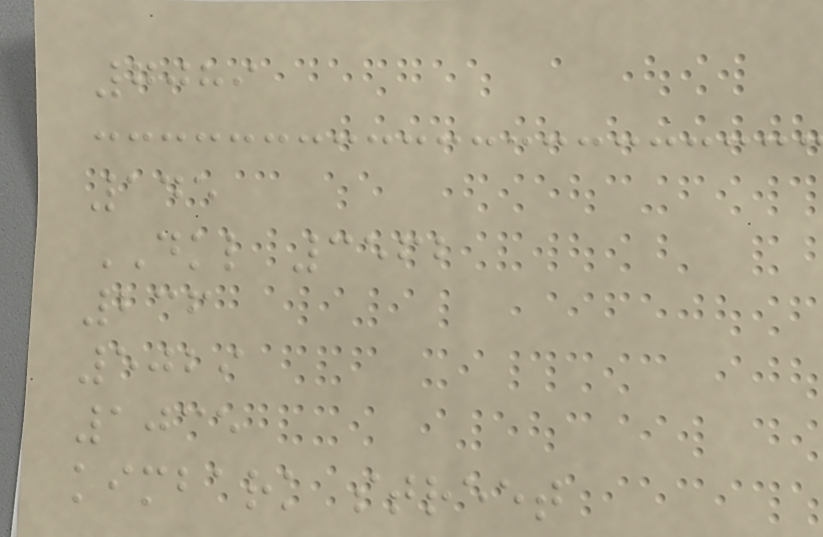7089
145
DKL 3562
236
5029
1035
kimbark street
